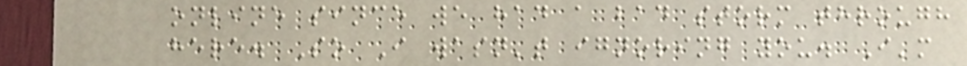online since we had a bad storm through
here. So I wasn't ignoring you. I'm
